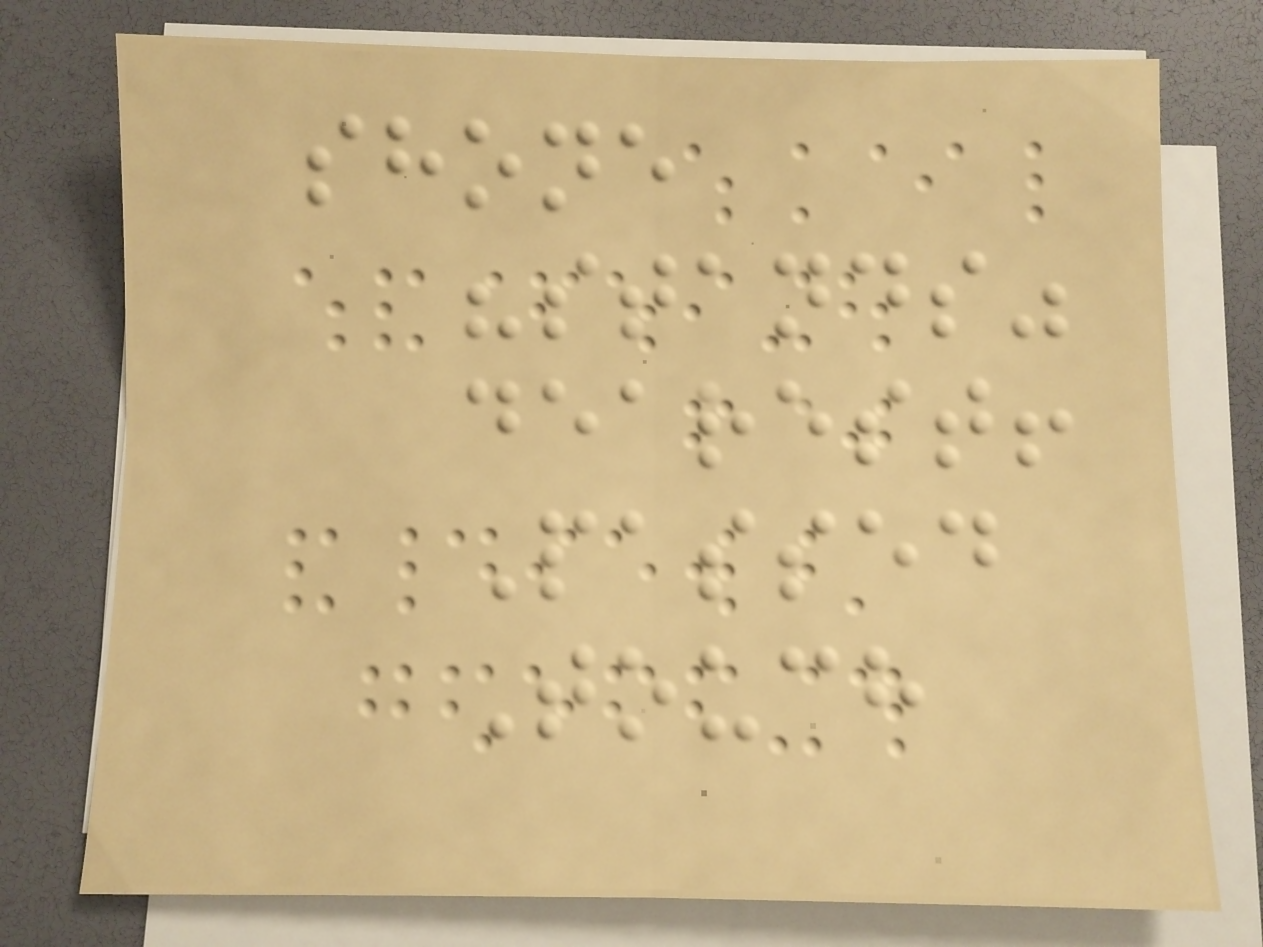shone
"stands"
dearest!
Passed
Touch
